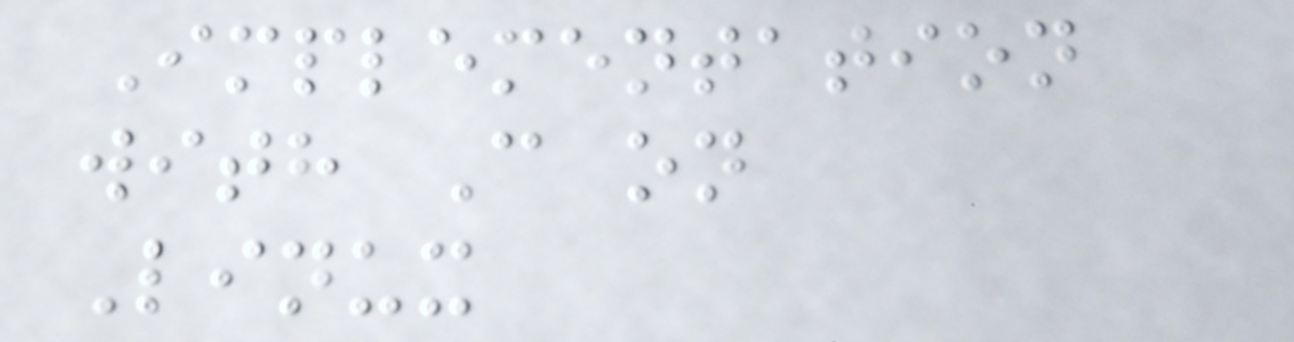Implementation
with C on
Linux
